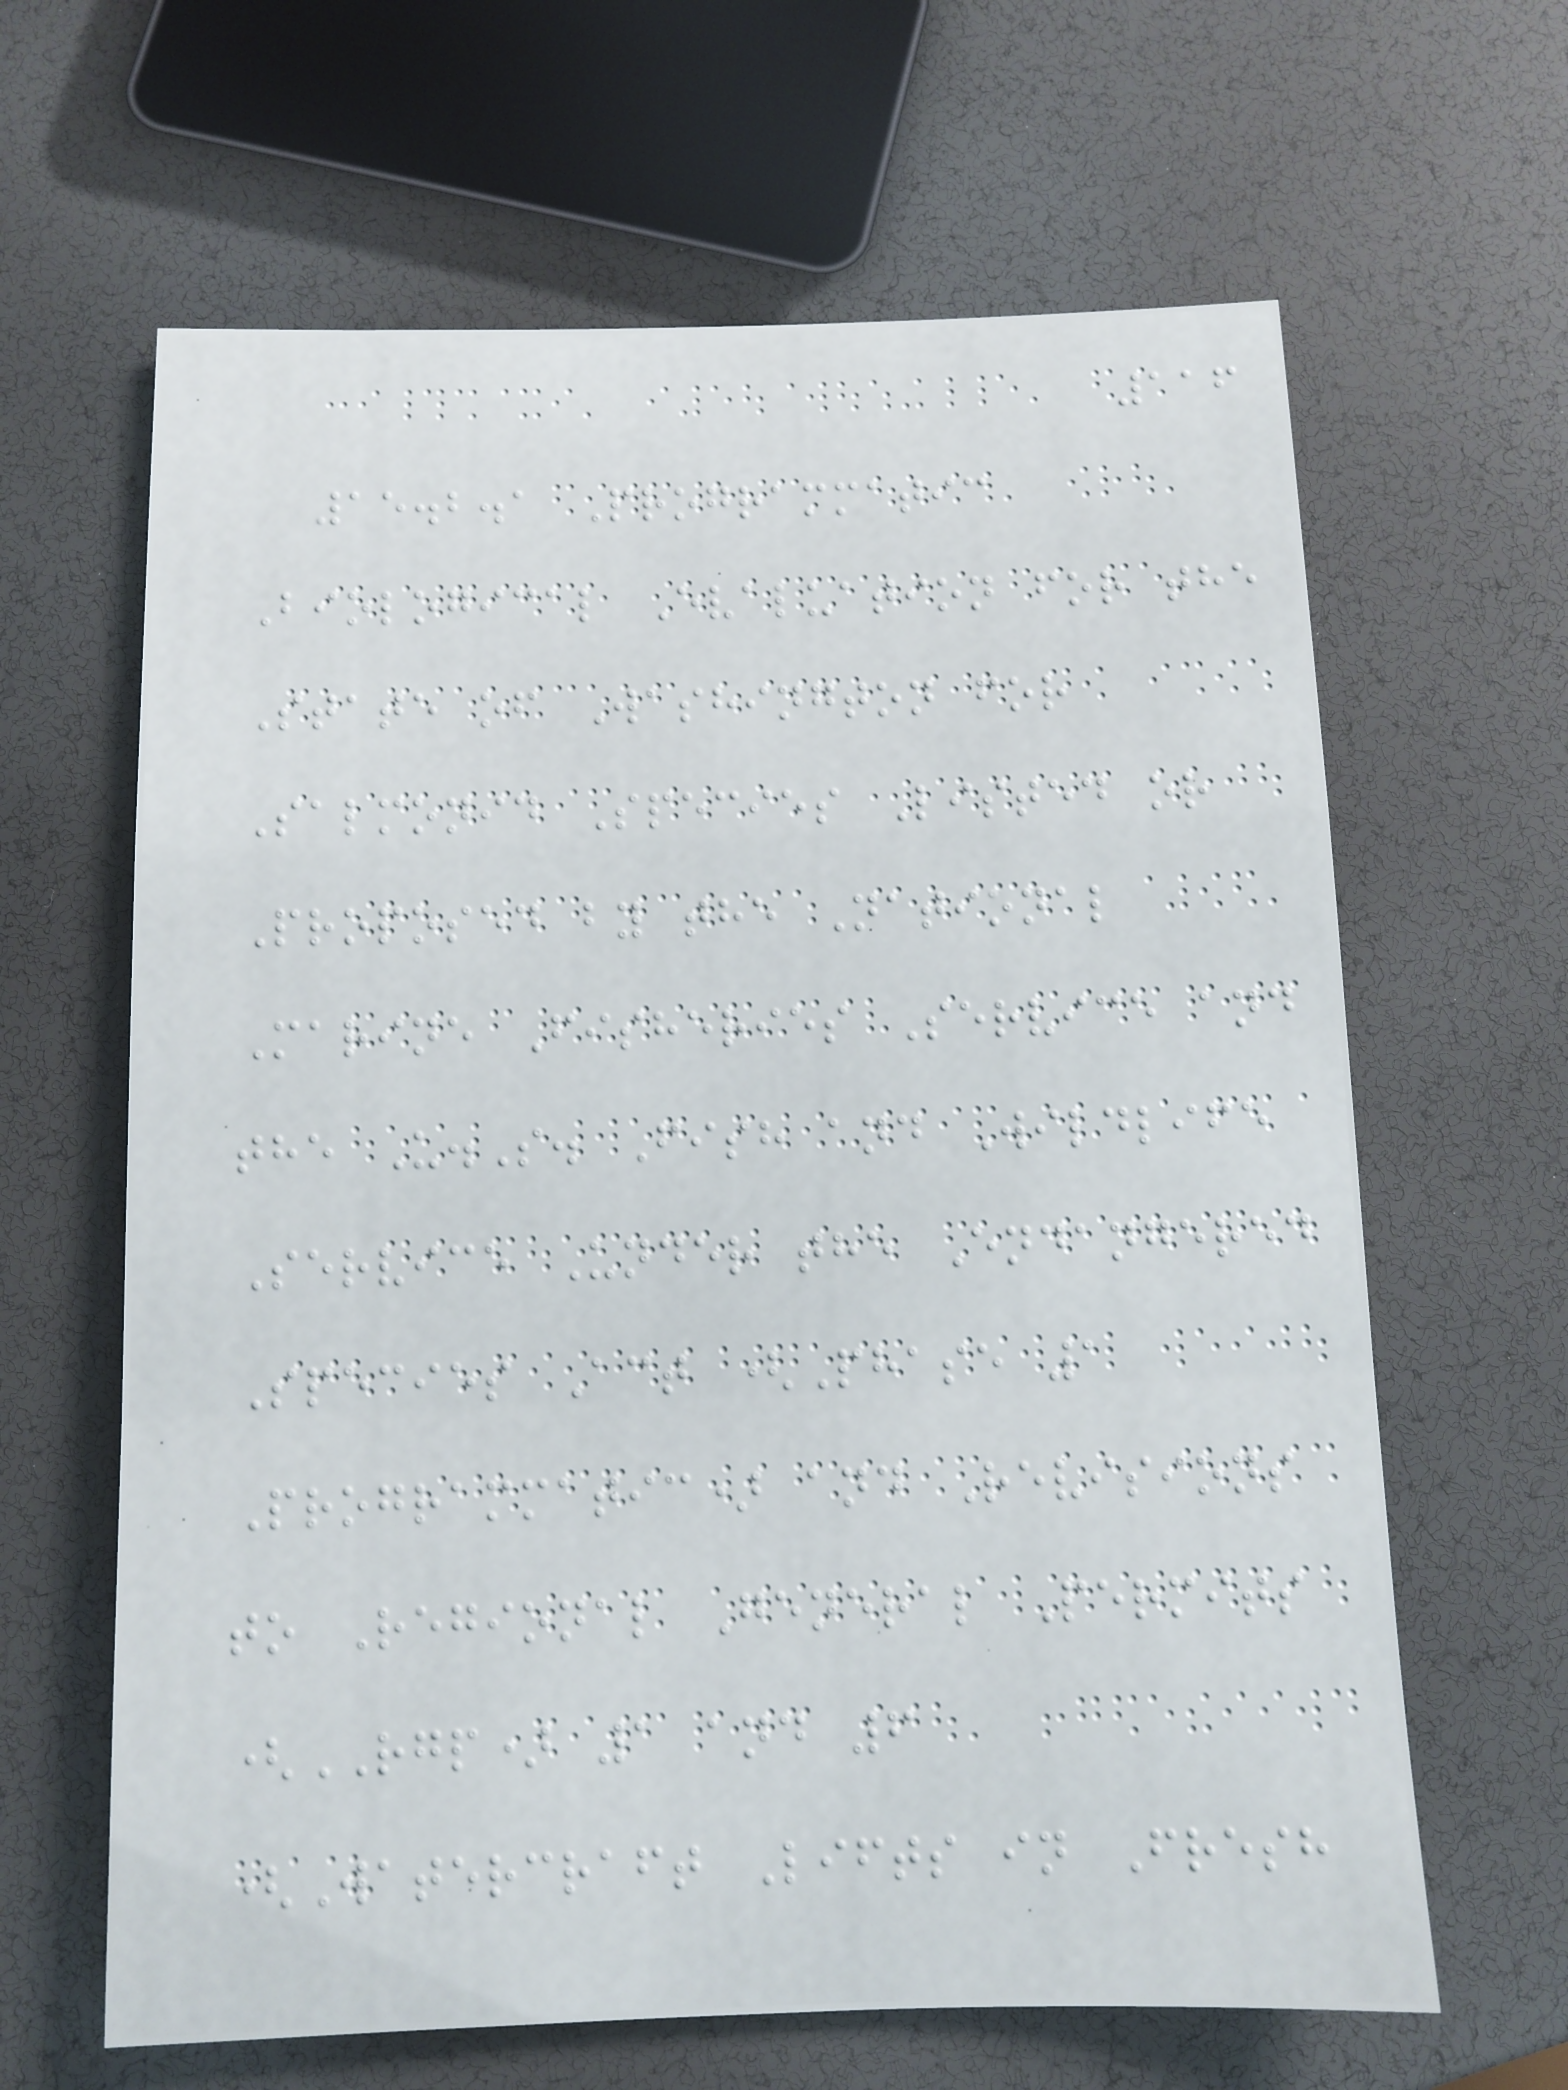116
15.2.1 Programmatic
Biological Evaluation for the
State of Washington for
Salmonid Species Listed or
Proposed by the National
Marine Fisheries Service and
the U.S. Fish and Wildlife
Service Under the Endangered
Species Act (Phase 1
Programmatic) and Revisions
to Regional General Permits
(RGP) 1 and 6
(Watercraft Lifts in Fresh
